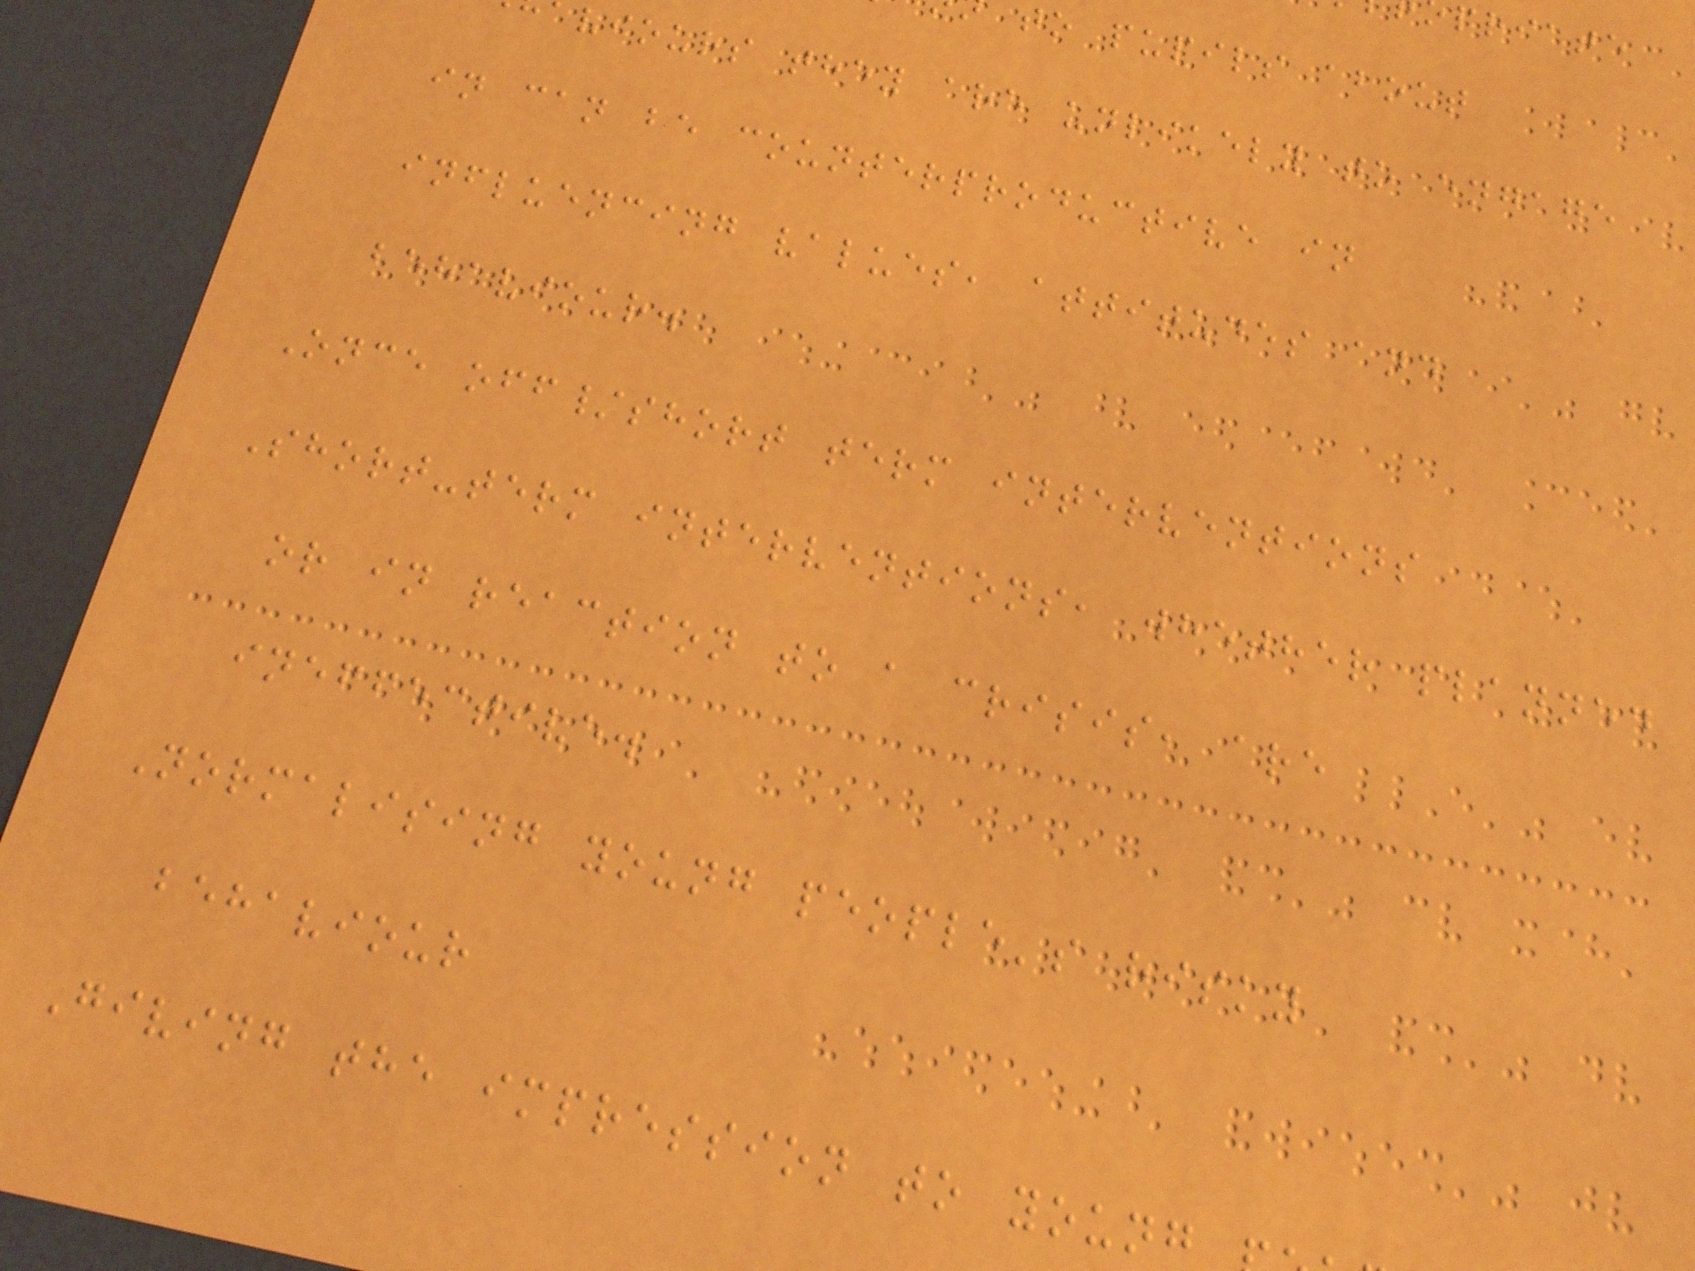to pupils about
viours they are unlikely to engage
in can be counterproductive in
influencing values, attitudes and
behaviour.
Once off/short term interventions
Short-term interventions, whether planned
or in reaction to a crisis, are
ineffective.
Normalising young people's risky
behaviour
Giving the impression to young
